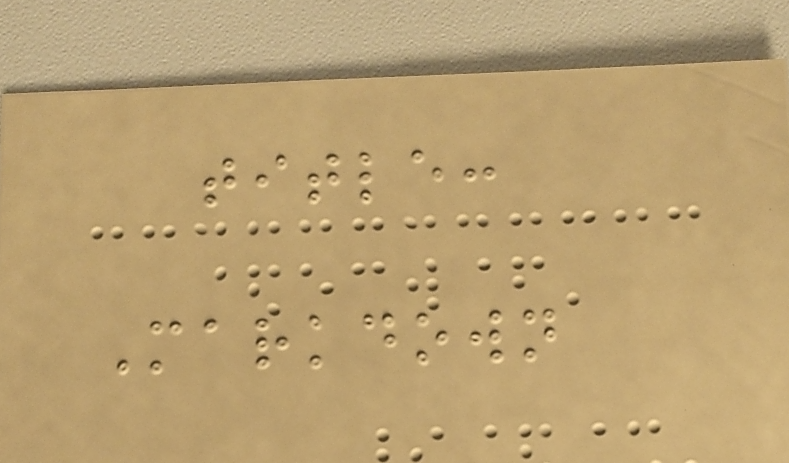title:
Markdown
